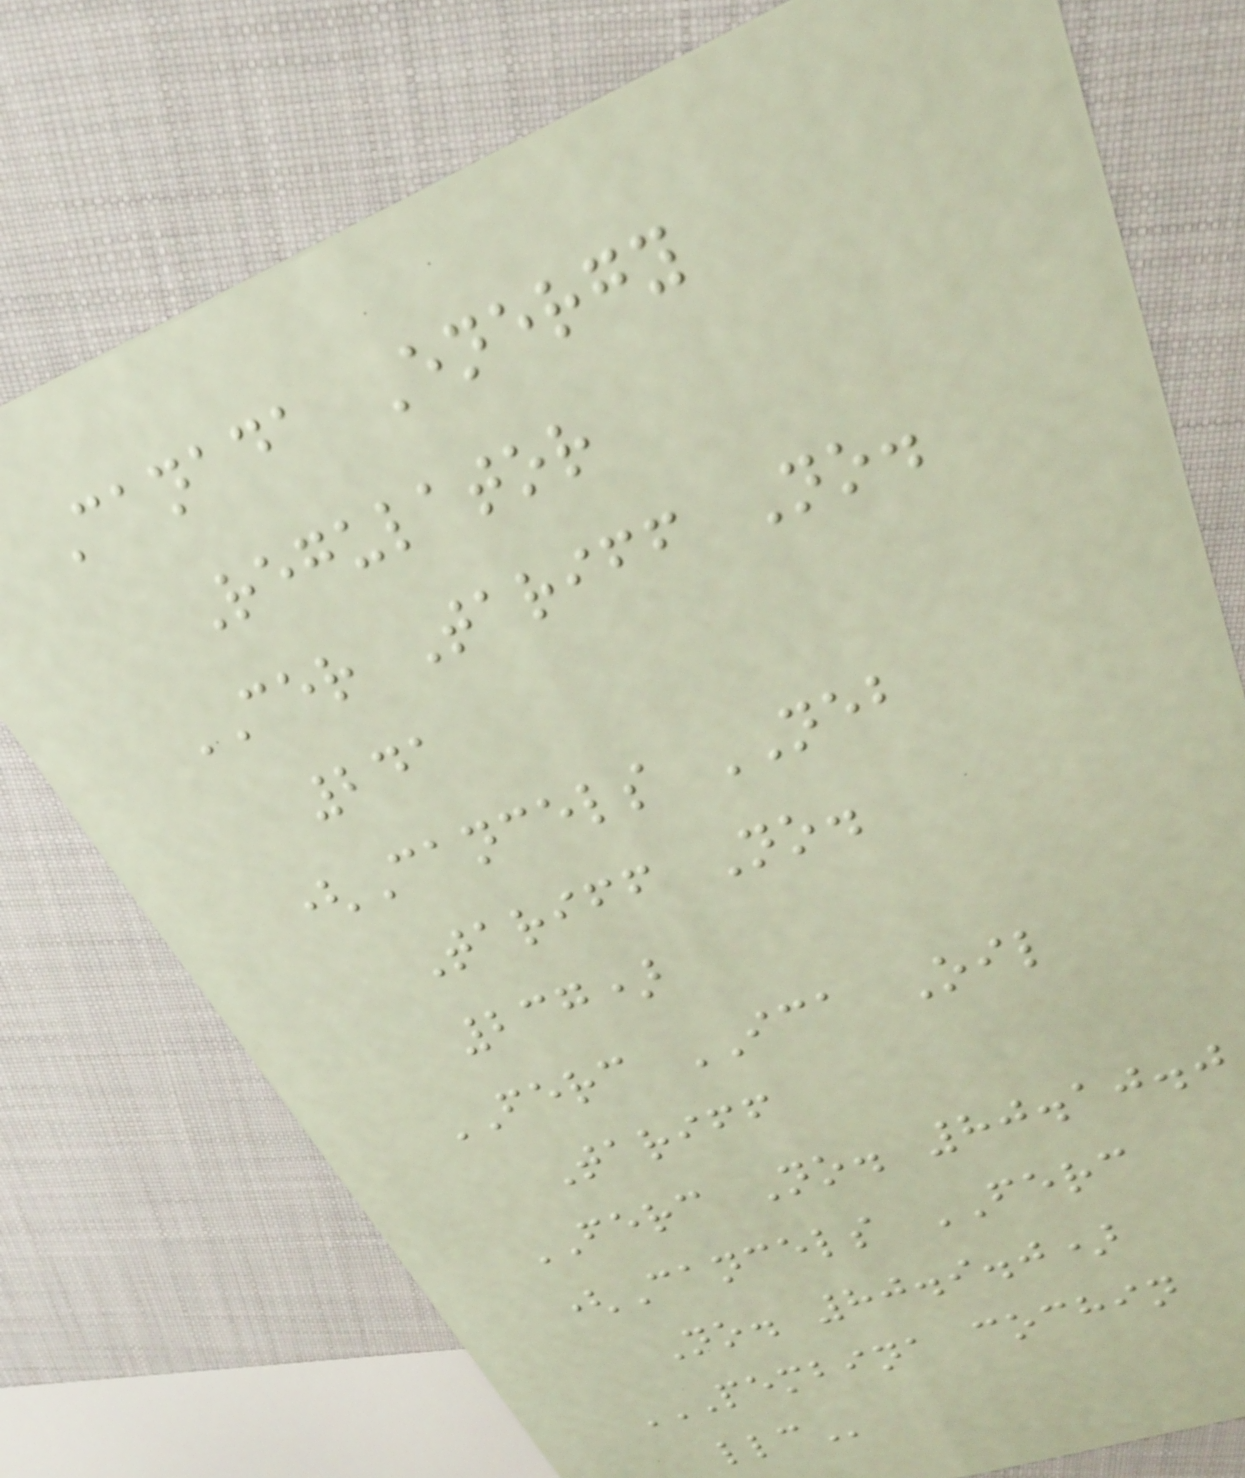Canada Energy
Regulator
CER Tariff No.
241
(Cancels NEB
Tariff No.
237)
FERC ICA Oil
Tariff
FERC No. 80.10.0
(Cancels FERC
No. 80.9.0)
PEMBINA COCHIN
LLC
